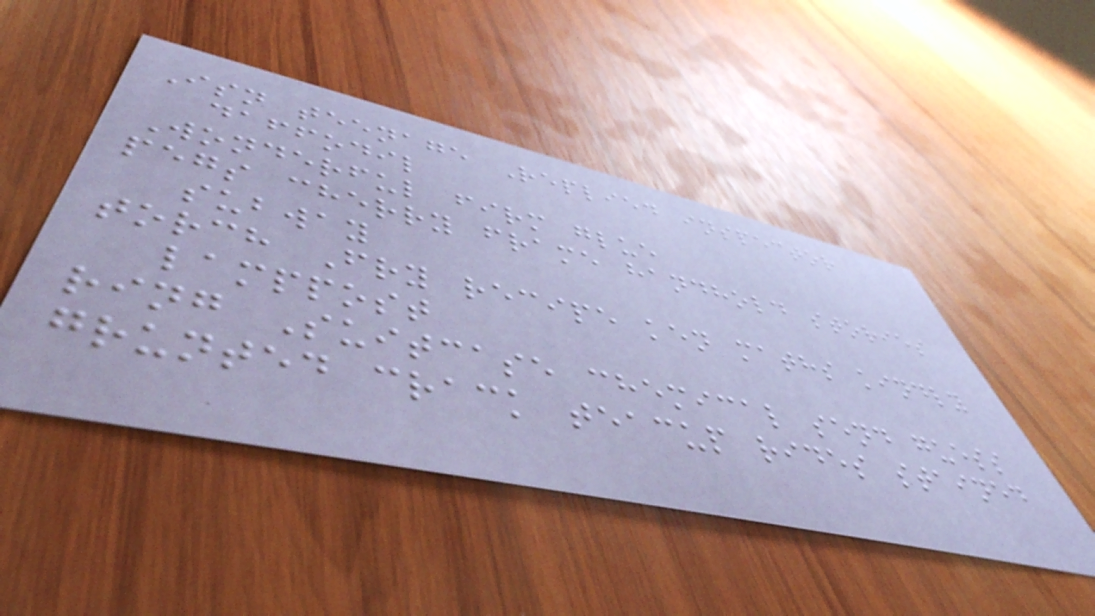Isn teenage Replied inspector
daffodil
Wonderful firm glue
pegs cherry frame handhold stories
subway
torch Fry recipe ken maths kindly
lamppost
ring Suitcase chemical send guess
grunted crack teacup rides stained
